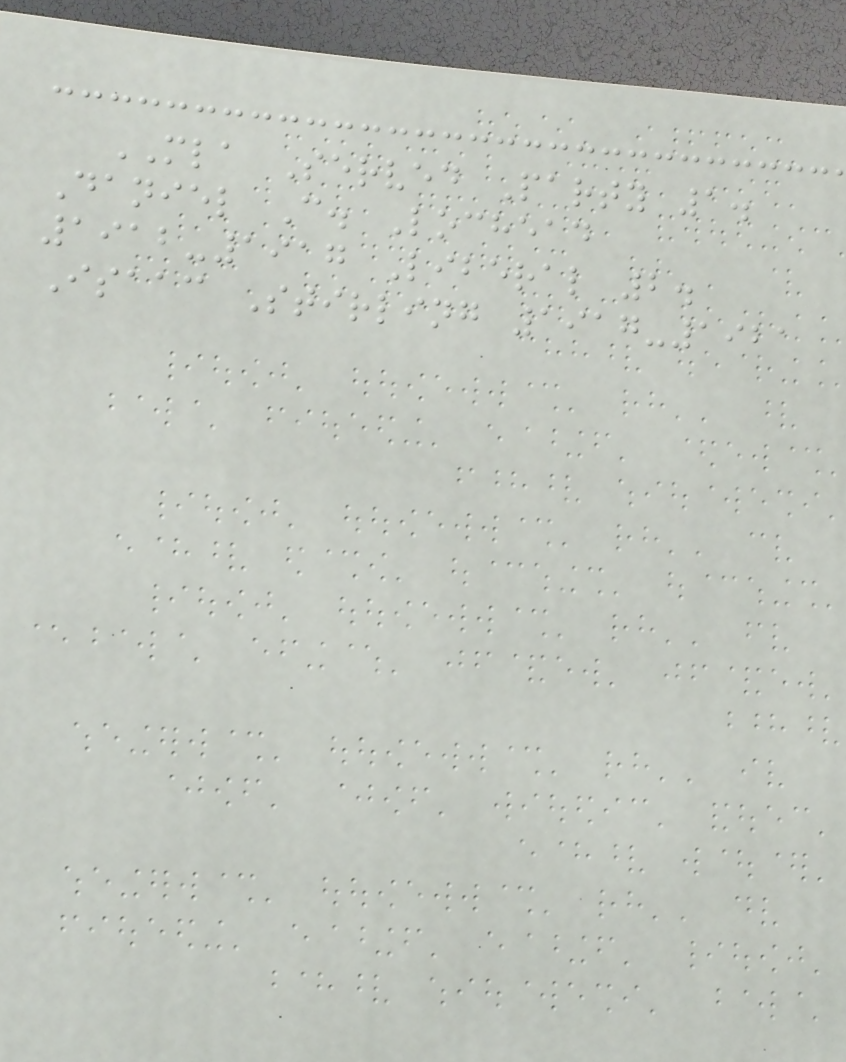MLA Served Party 1.
Daniel C. Lochead
1912-1917 Liberal 2.
Isaac Stirling 1917-1921
